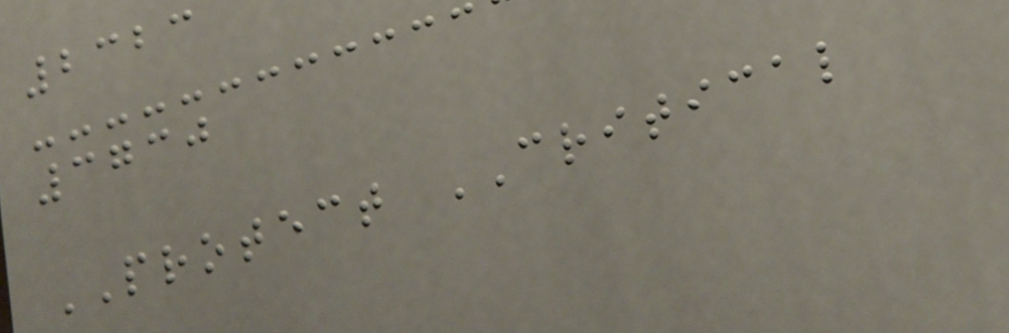2323
3730
PROTECT CRITICAL
